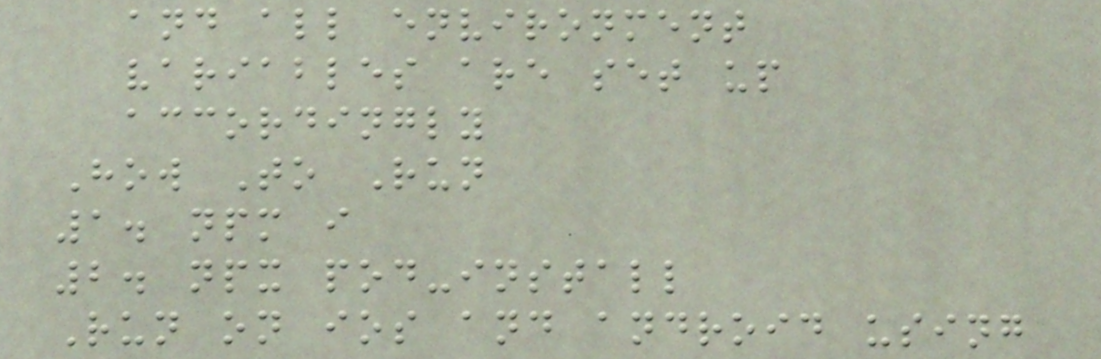and all environment
variables are set up
accordingly
How To Run
1. npm i
2. npx pod-install
Run on ios and android using
